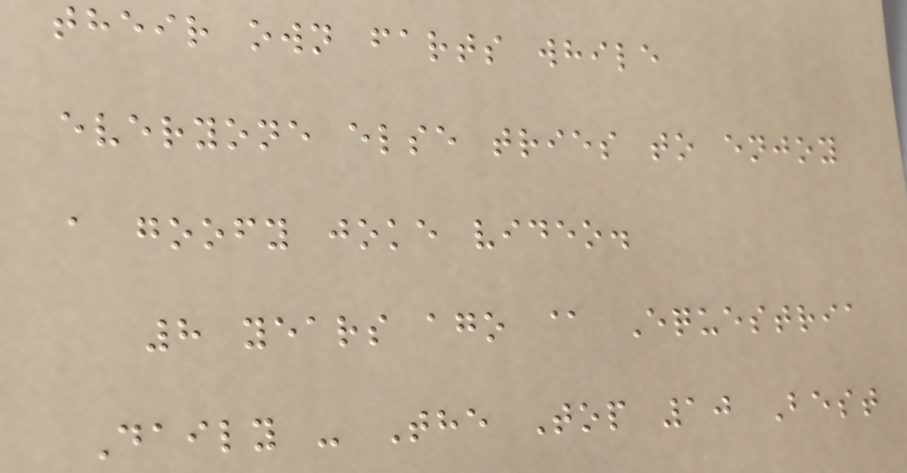their own farts while
everyone else tries to enjoy
a goofy joke video.
8 years ago @ Equestria
Daily - The Top 10 Best
